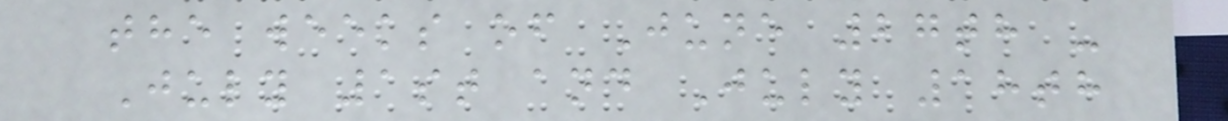the weeks of June 27th -
July 1st and July 18th
